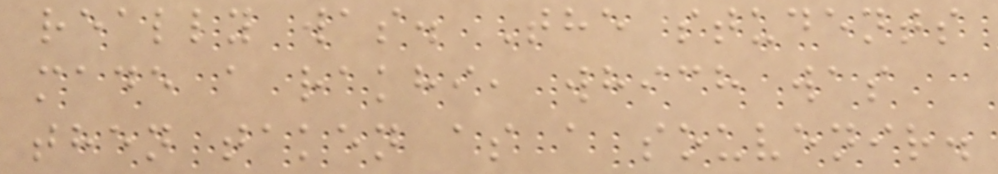really was. The students
made a rakhi, which was
then taken as a souvenir.
